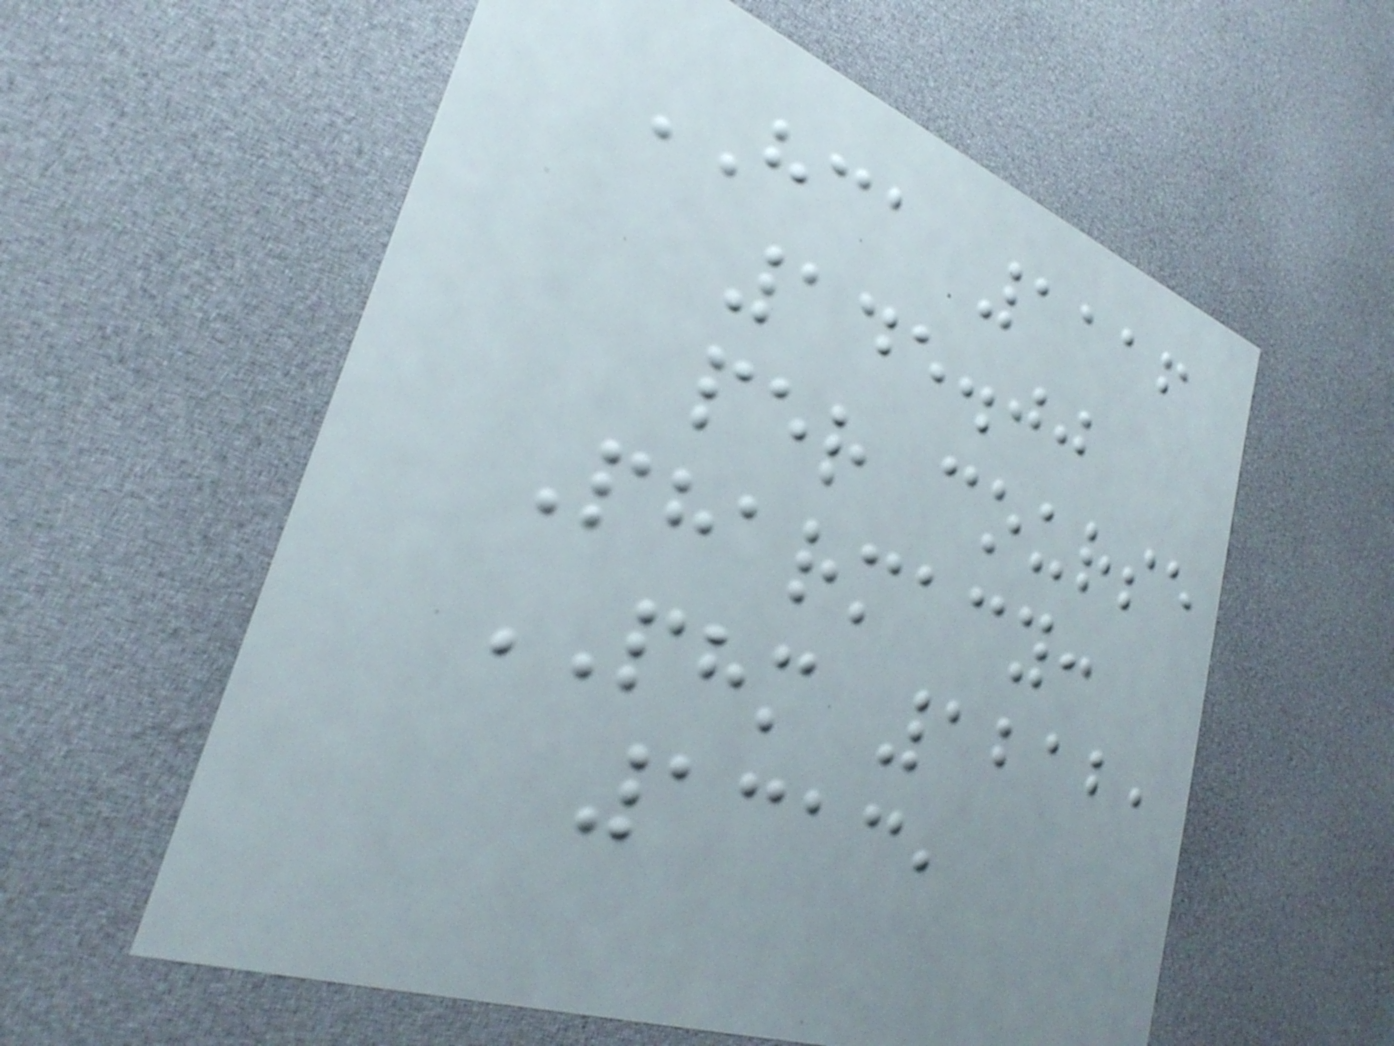HCA 1116
145.00
per course
Pharmacy:
PHM 1212,
1313,
